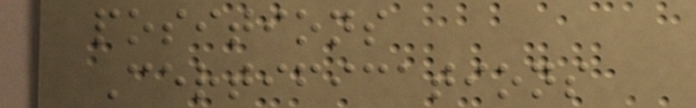positions
Certifications
